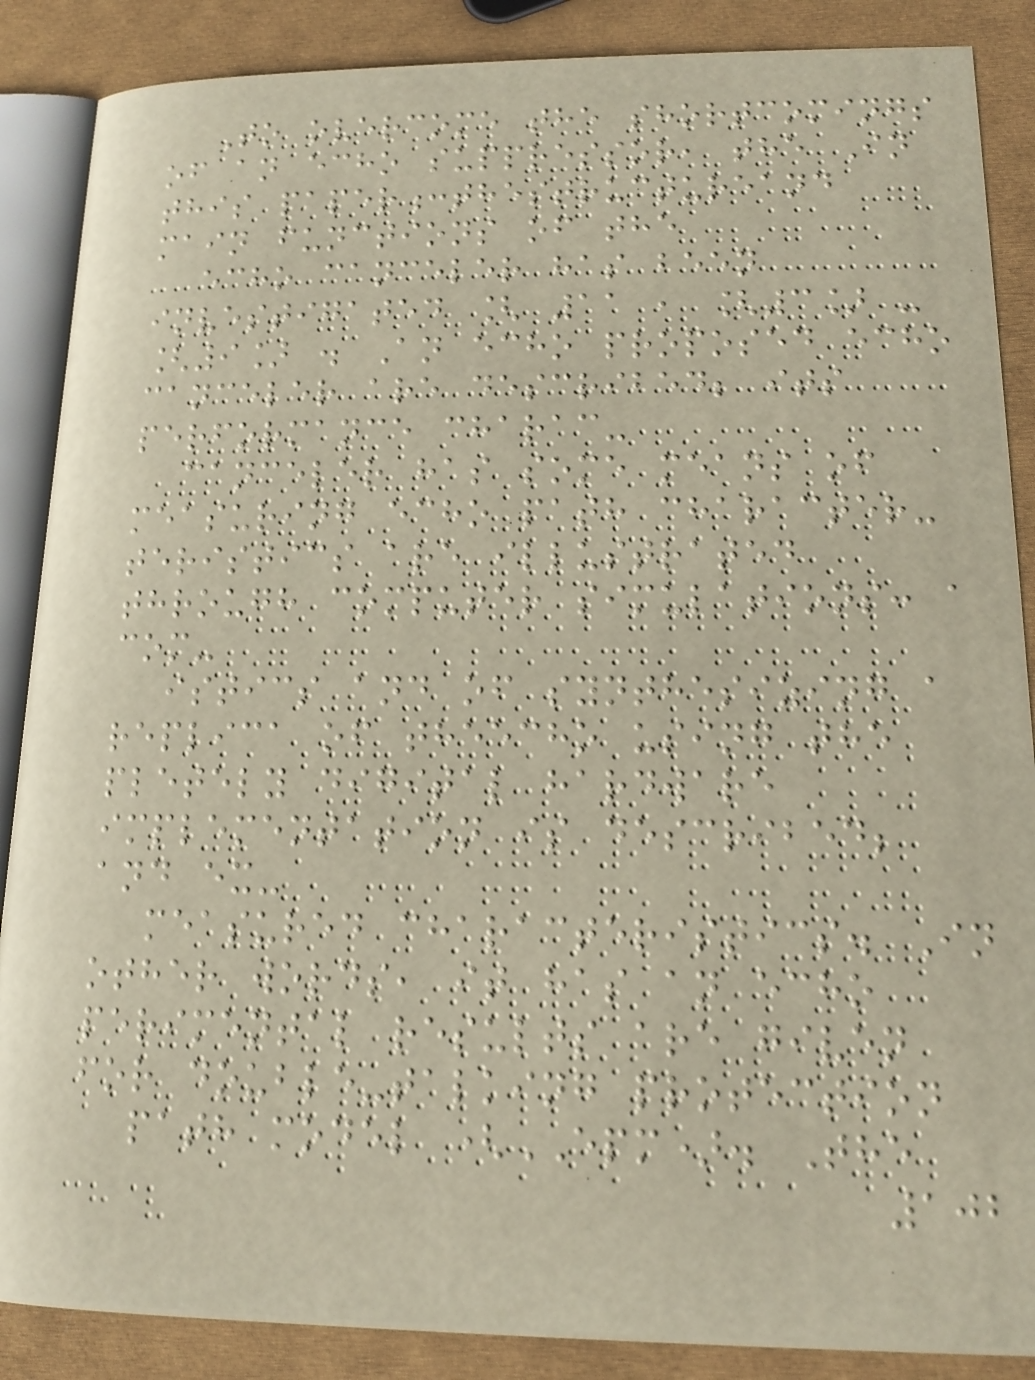To overcome the shortcomings
of an echo suppressor, the In
this paper:thestructureand
main functions of the
echo canceler has been
investigated [ 11 , [3] -
[9] . An echo proposed echo
canceler are described; its
performance charac-
canceler has some means of
measuring echo path character-
teristics are illustrated
through computer simulations: a
com-
istics and of synthesizing a
replica of theecho using the
pletely digital hardware
implementation is described;
and ex-
measured characteristics. In
other words, it has an echo
perimental results are given
for double-talking protection
path model (EPM). The
102
